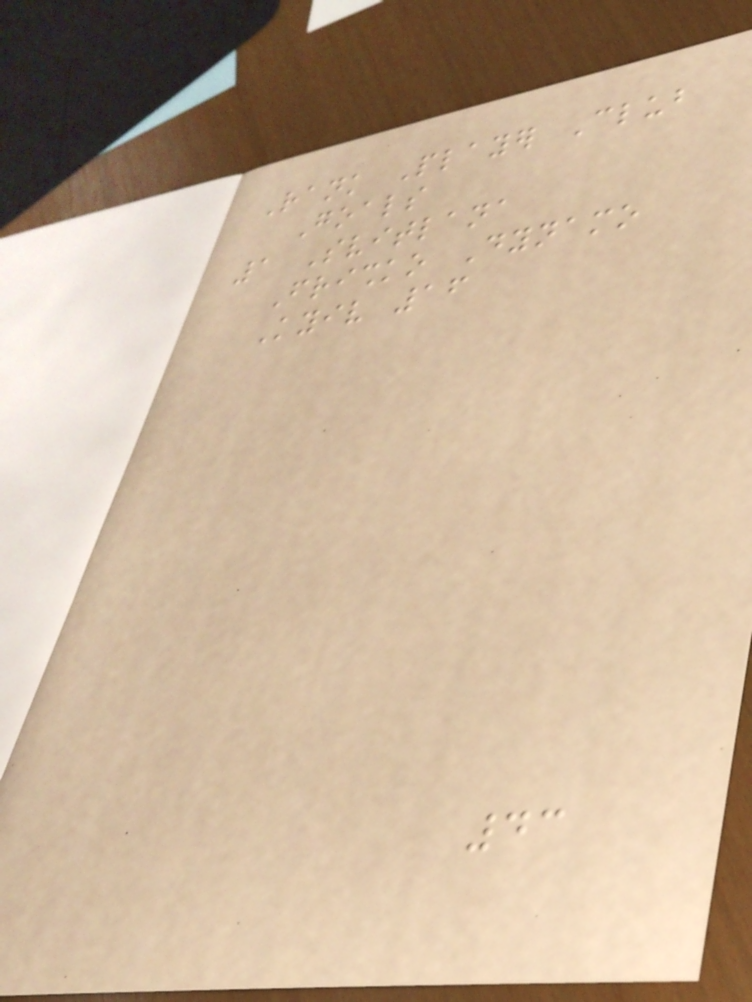Rank Player Club
Goals
1 Svitlana
Frishko Dynamo
Kyiv 16
43
